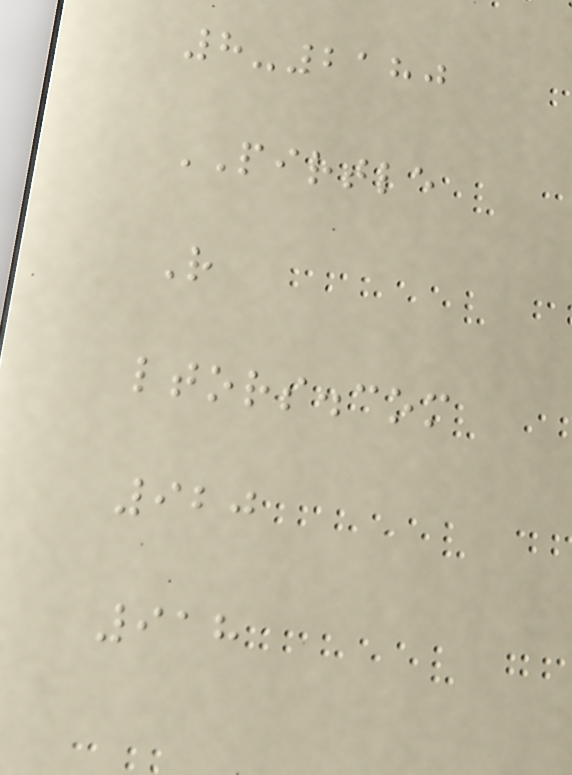8-2180
PIRTLE
R
ltors.com
920
918
